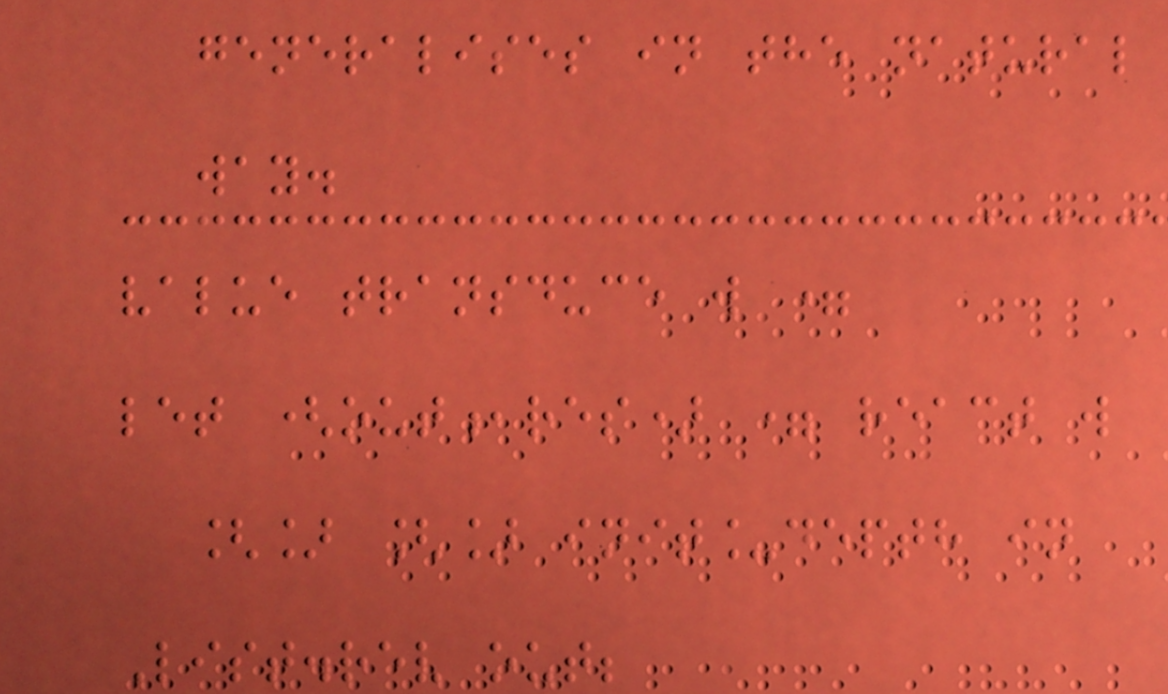generalises in the natural
way.
value transduce w =
let (out,res) = react w
[] [] init_depth in
List.rev out;
